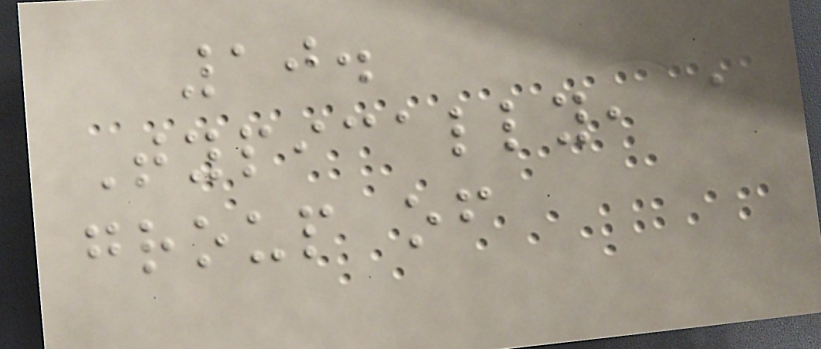10.
Typically, a
group of
